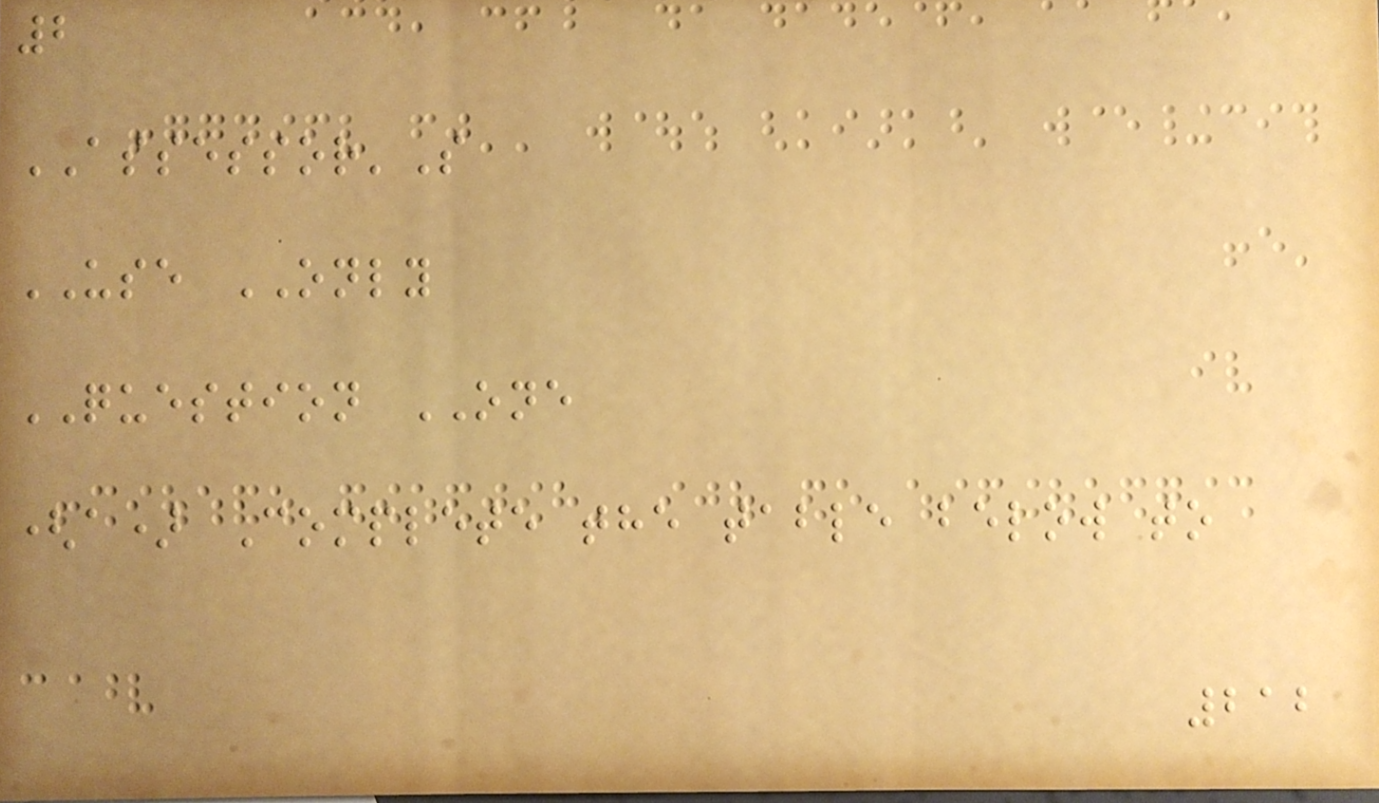2
ASSESSOR'S
USE ONLY
QUESTION ONE
(a) Complete the table below to
212
